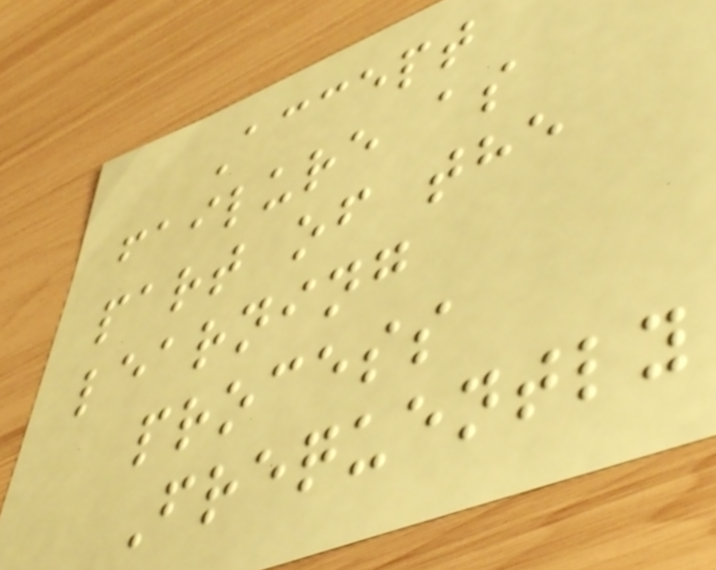Accept
failure as
part of the
learning
process
Frequently
